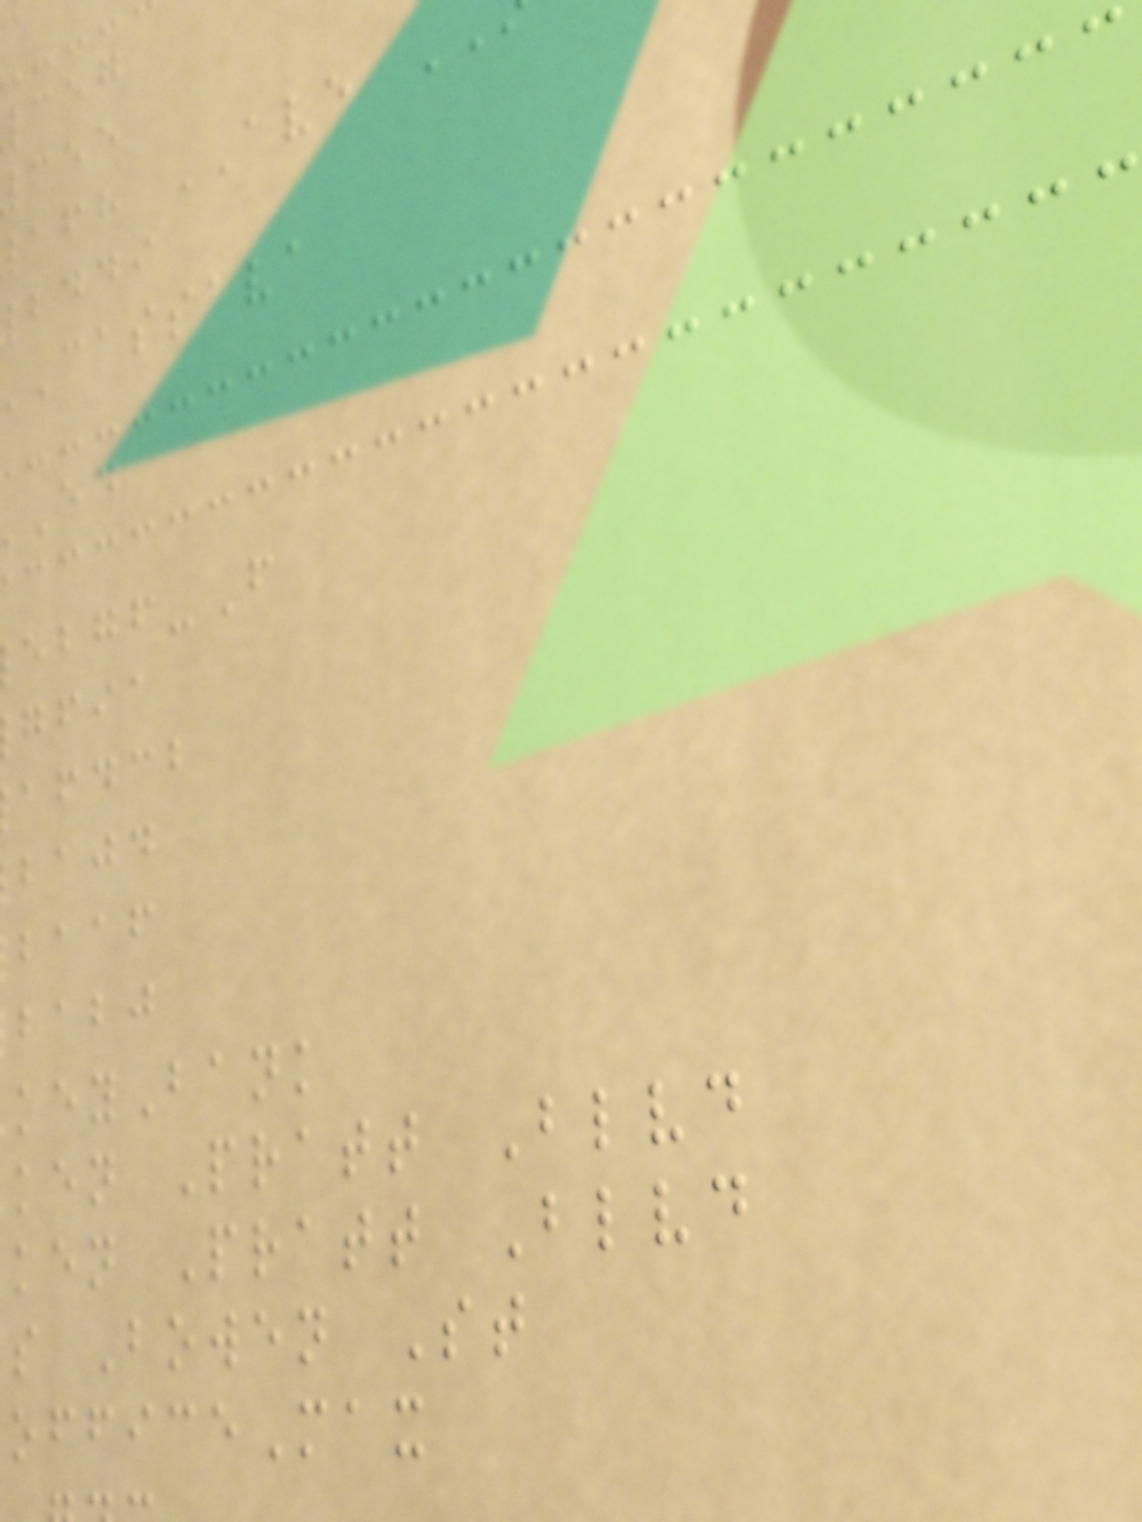afh AVE
bddi
cassava
gfia
afdcb
bajd
baaf
babj
eyBank
ken Pratt Blvd
ken Pratt Blvd
s Bowen St
fficeMax
